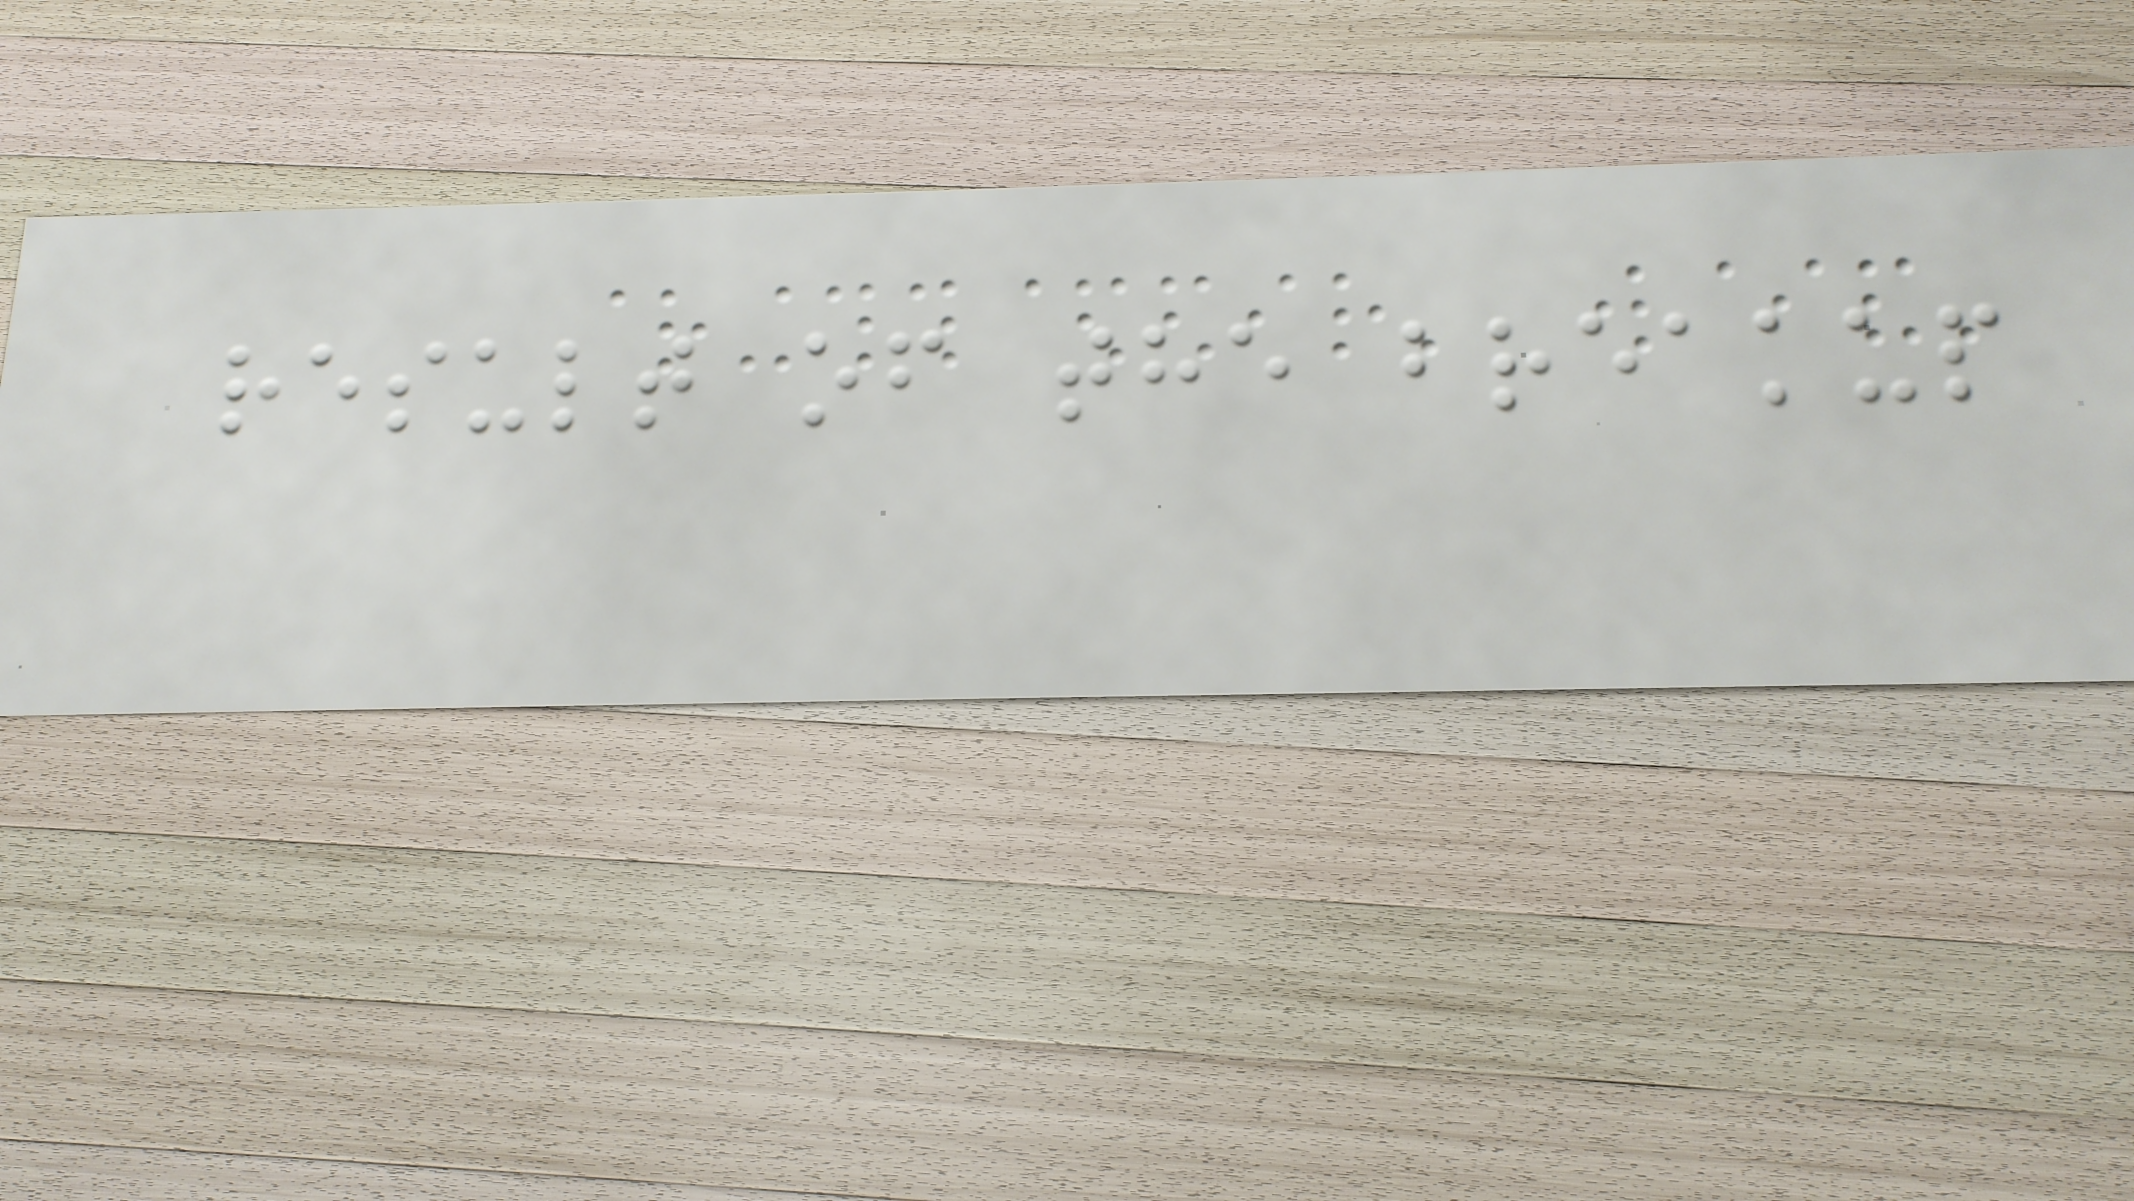result of the breakup
